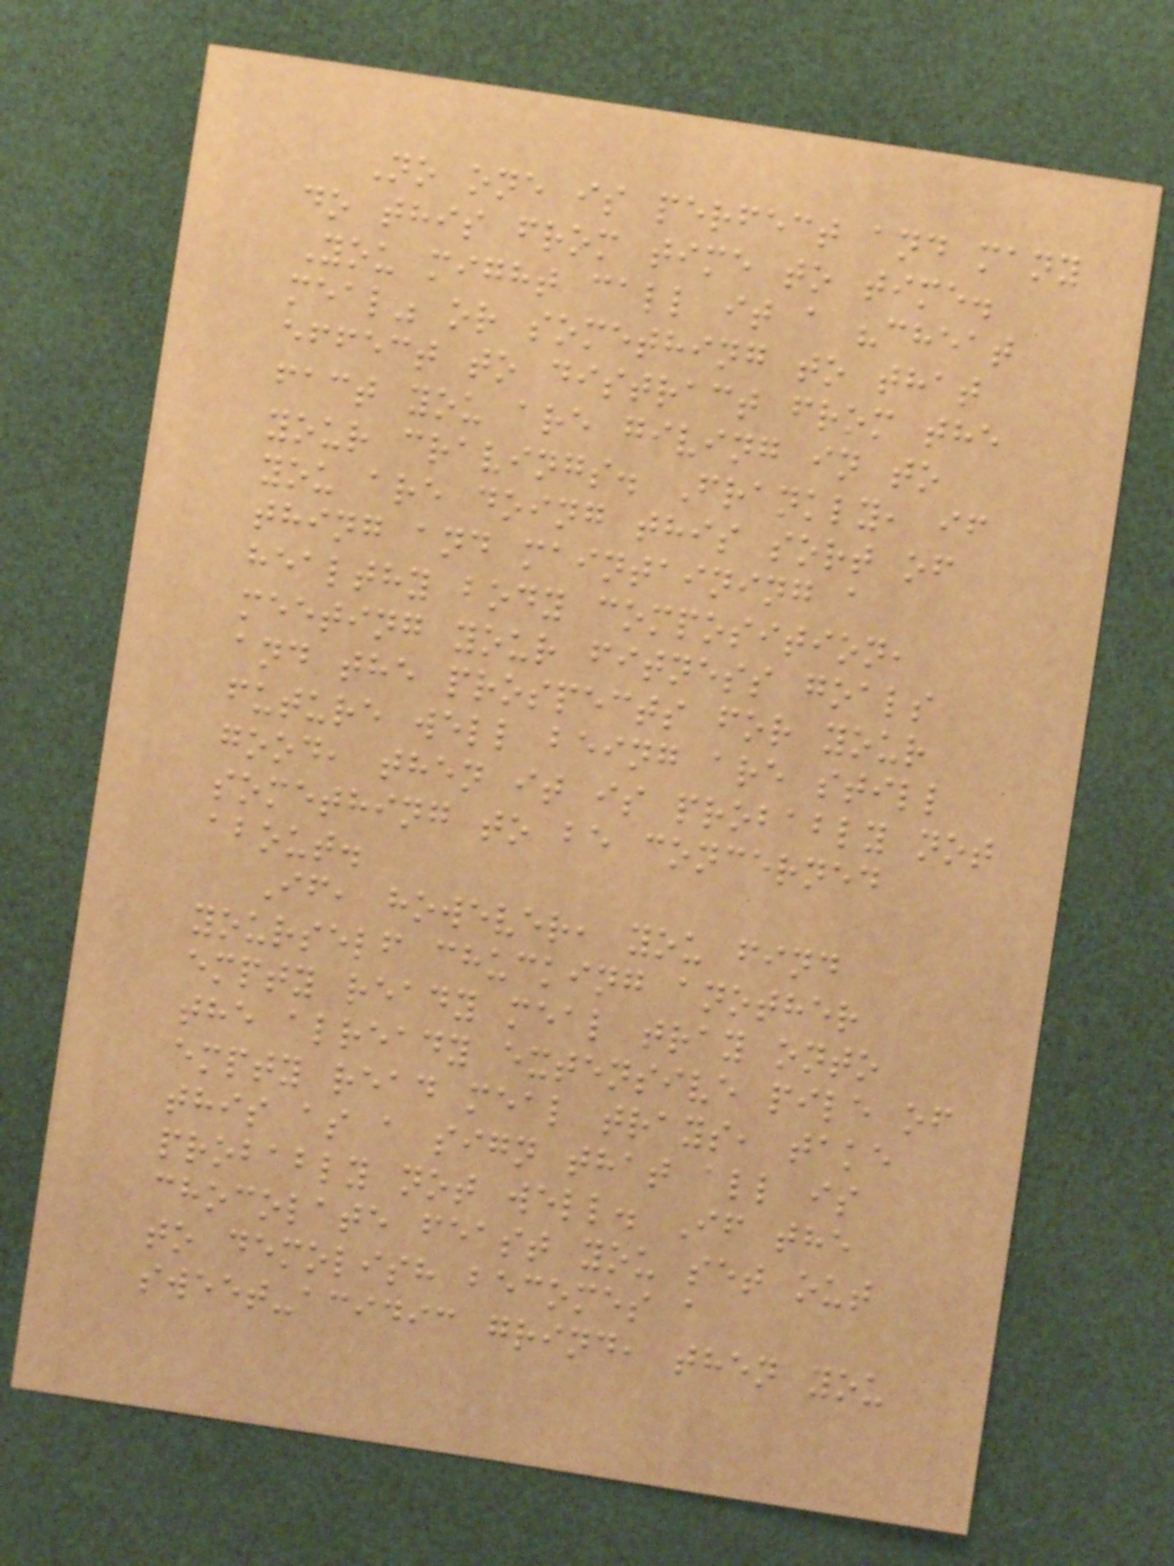No one is perfect and many
do this from time to time.
You might call it a "cheat
meal" or something to that
effect to distract from the
fact you are giving in to
your cravings. Frankly, if
you are doing this sort of
thing and maintaining a
healthy body composition,
meeting your fitness goals
and the prospects for your
future well being are still
good, then it is probably not
something to be concerned
about.
If, however, you find
yourself chucking another
empty ready meal tray onto
the already extensive pile of
empty read meal trays, take
this as a sign that all is
probably not well. If the
chocolate feast you set out
to demolish becomes a
sweet-acidic grind, then you
